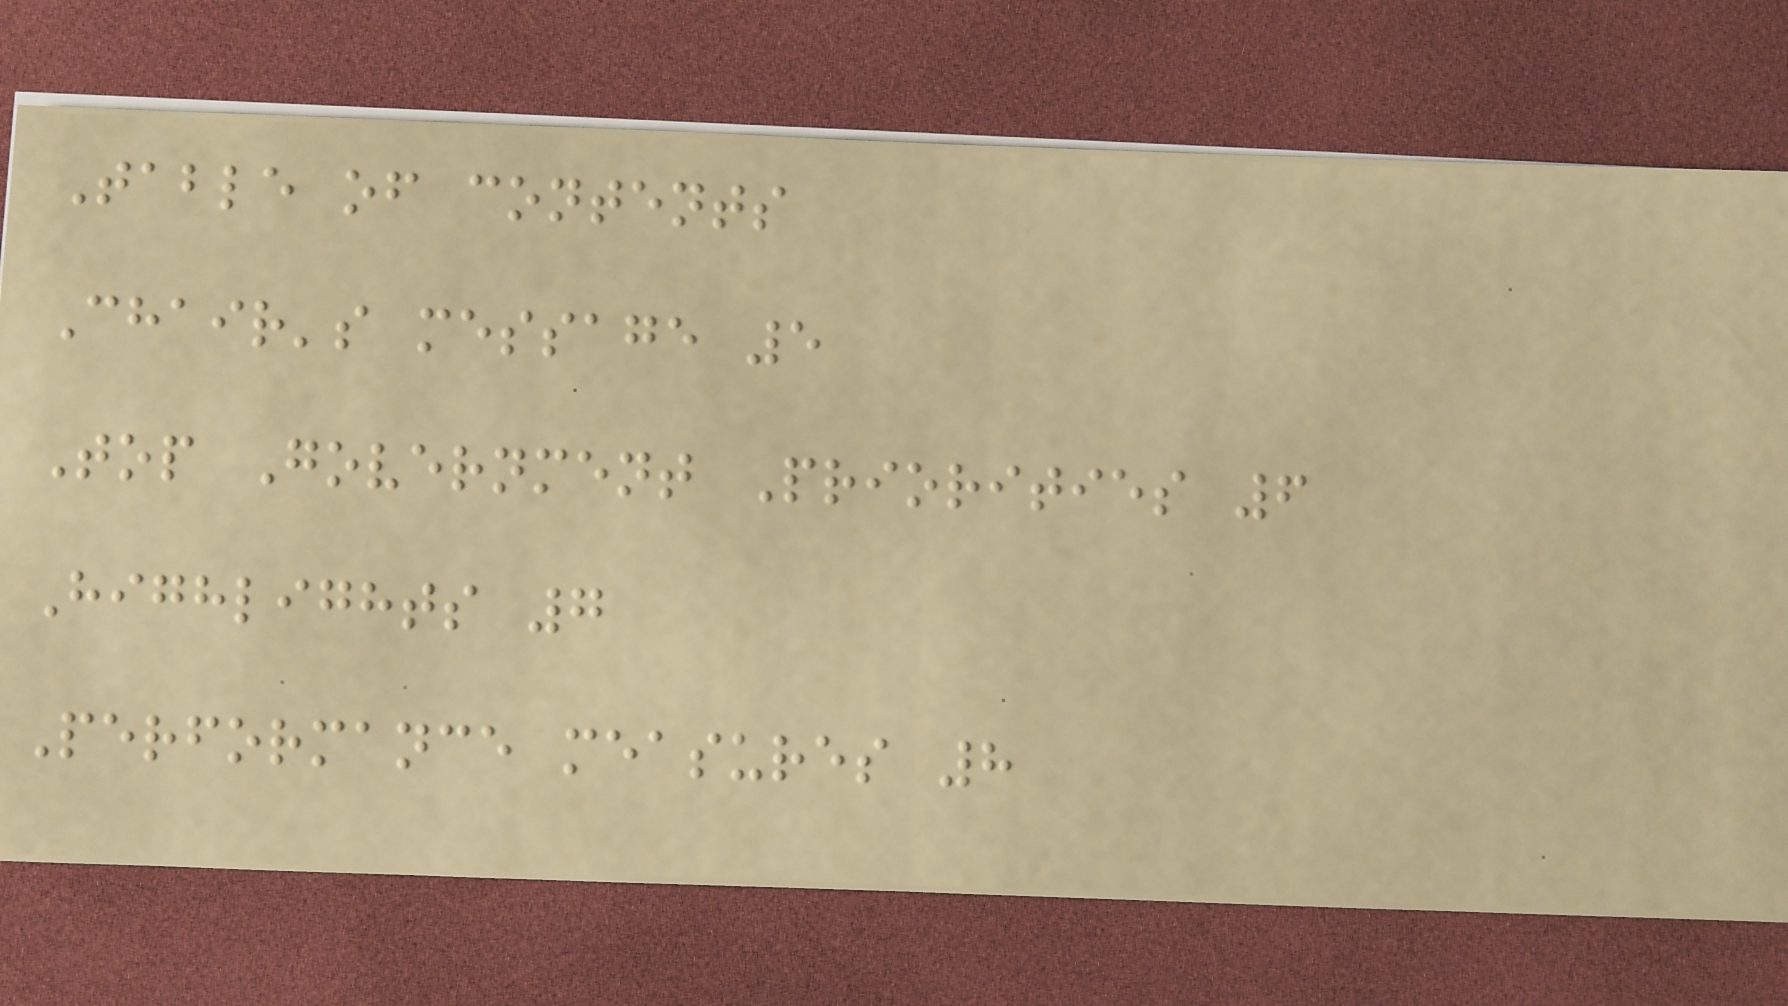Table of contents
Chair's message 5
Top Government Priorities 6
Highlights 7
Performance measures 8
